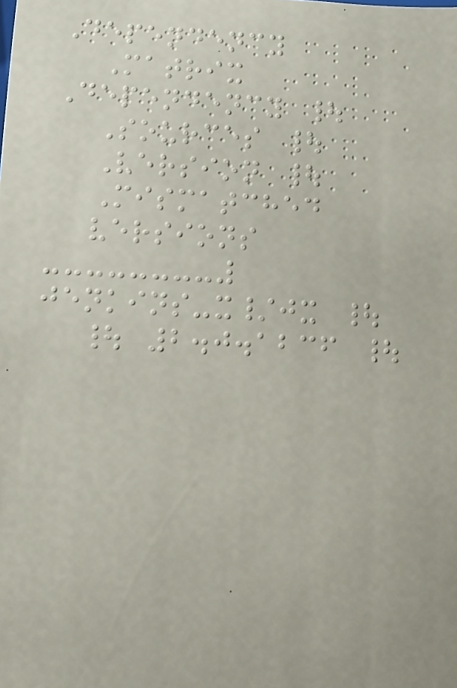Dependency
Matrix
Dependency |
Sources |
Version |
Mismatched
versions
jenkins-x/jx |
| 2.0.1236 |
